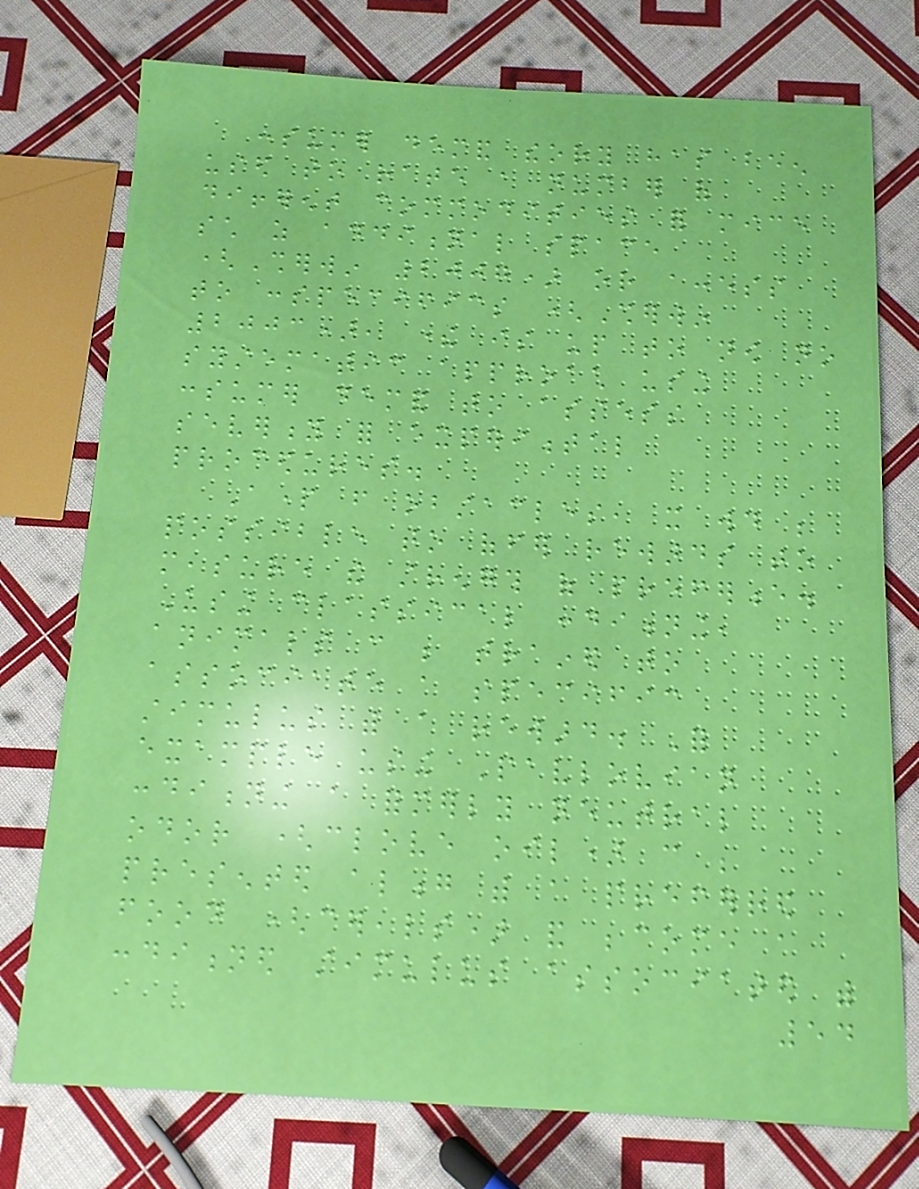consumer demand theory has been
used to rate a number of
different commodities for mice
such as additional space
(Sherwin 2007) or access
to conspecifics (Sherwin
2003), there is up to now no
systematic approach using
consumer demand to assess
severity for experimental
procedures.
Apart from obstacles, it would be
possible to offer rewards to
measure the strength of preference.
Using classical conditioning,
animals can be trained to
associate a specific
stimulus with a reward. For
example using Pavlovian
conditioning a formerly neutral
odor (clove oil) can be
presented along with a preferred
food (cereals) and become a
conditioned stimulus associated with
54
